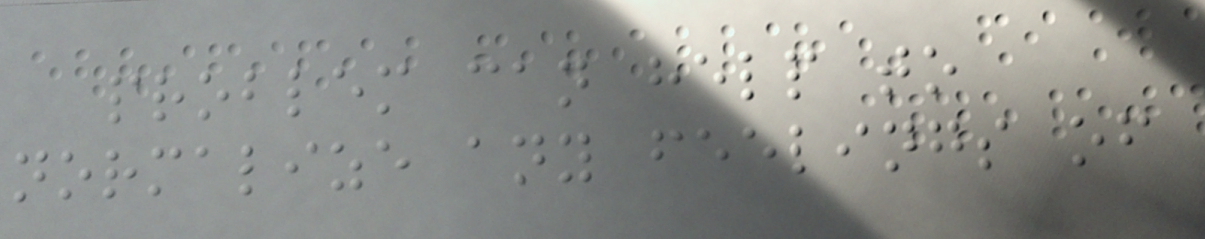problem can help to
normalize any feelings of
